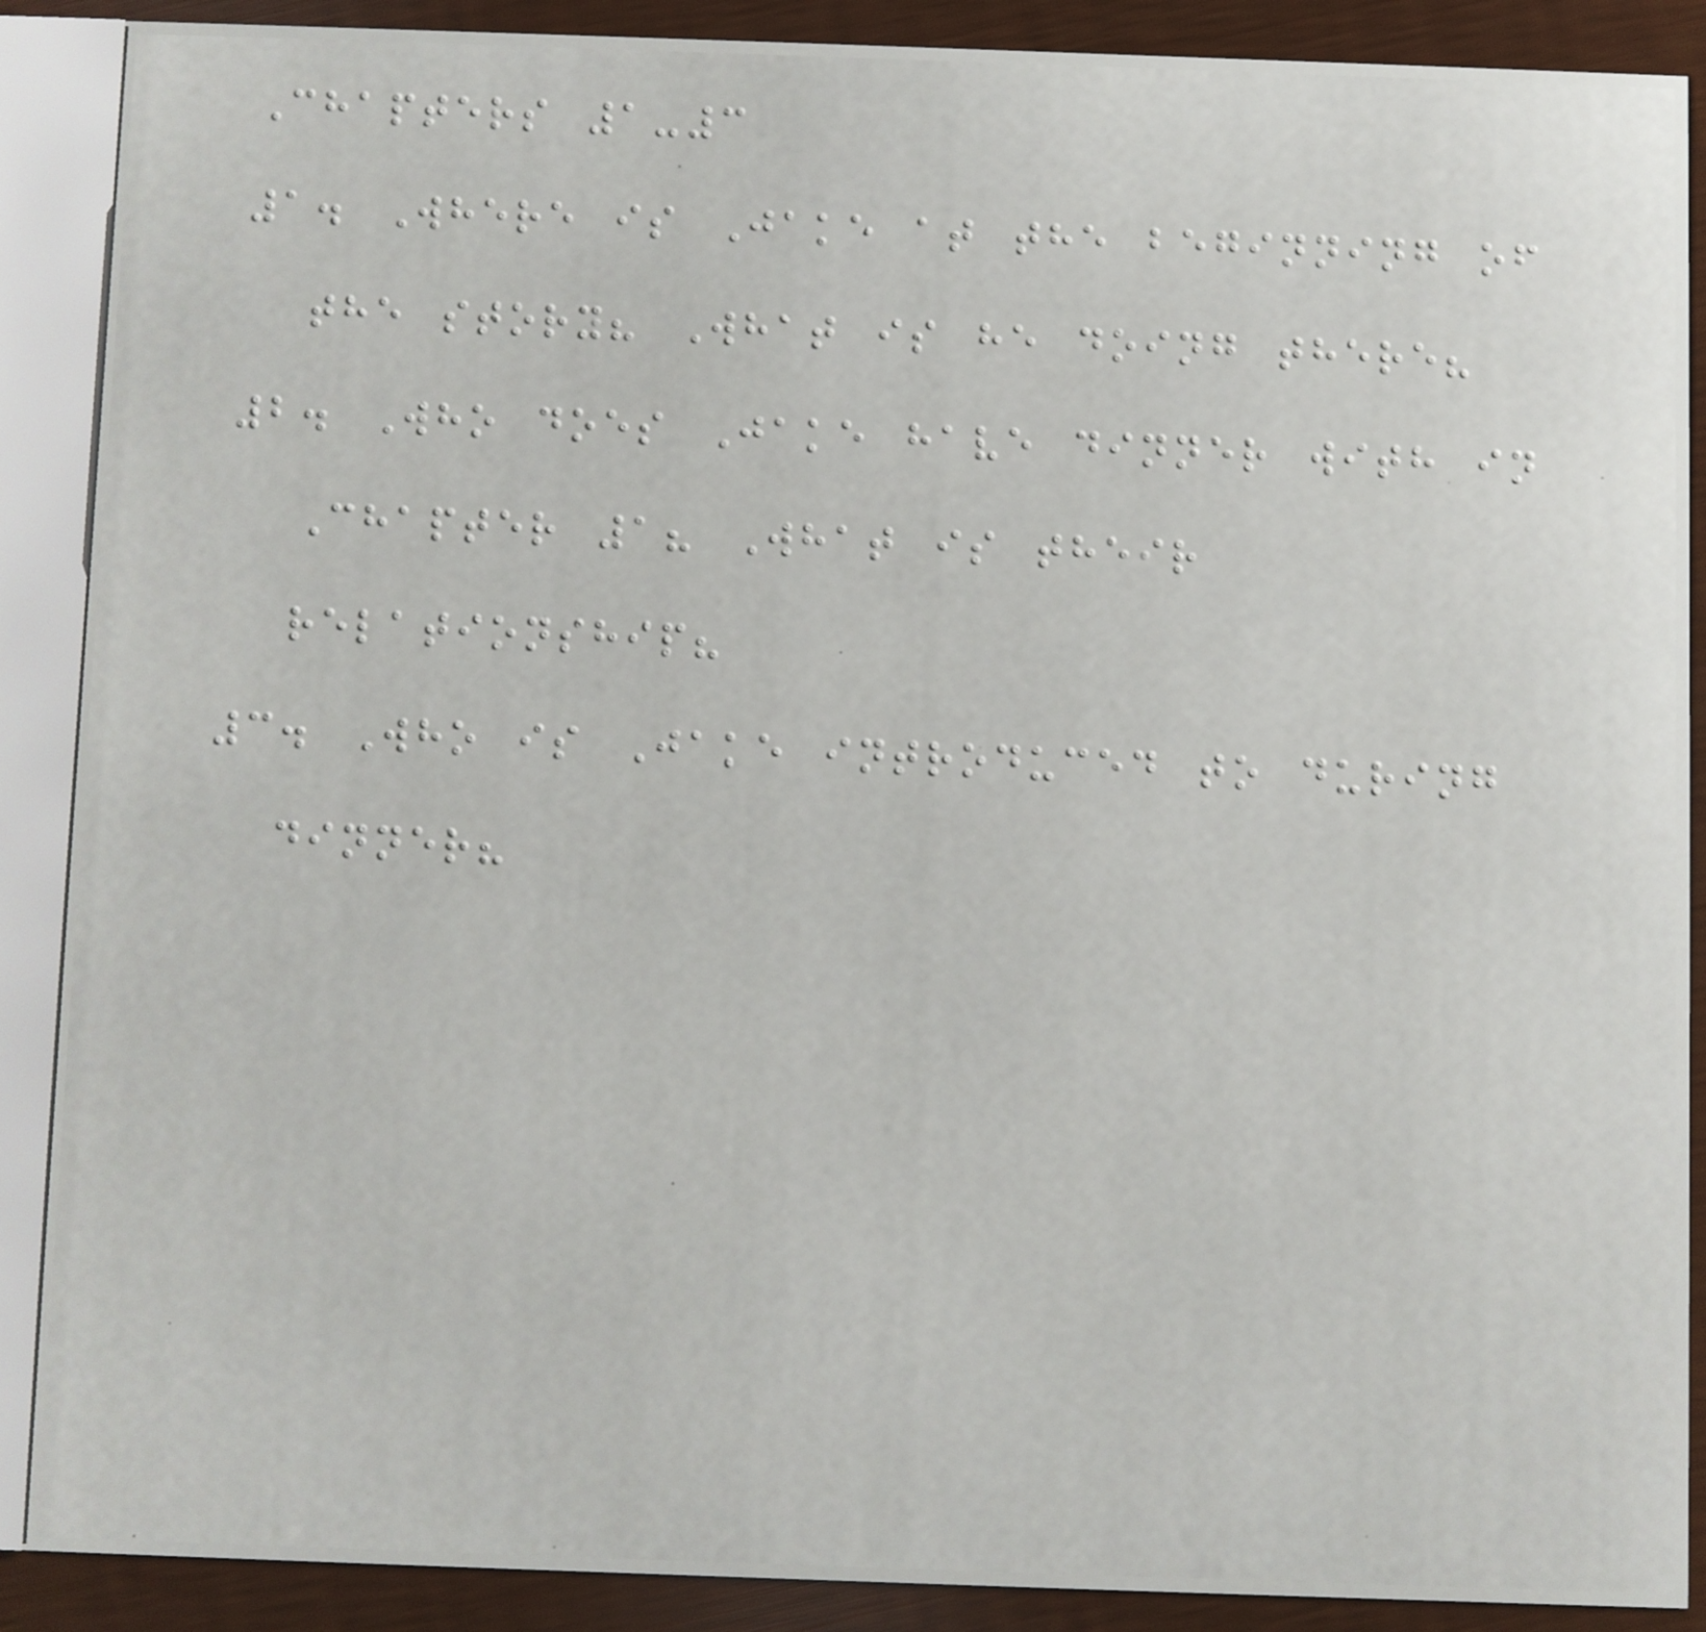Chapters 1-3
1. Where is Jake at the beginning of
the story? What is he doing there?
2. Who does Jake have dinner with in
Chapter 1? What is their
relationship?
3. Who is Jake introduced to during
dinner?
